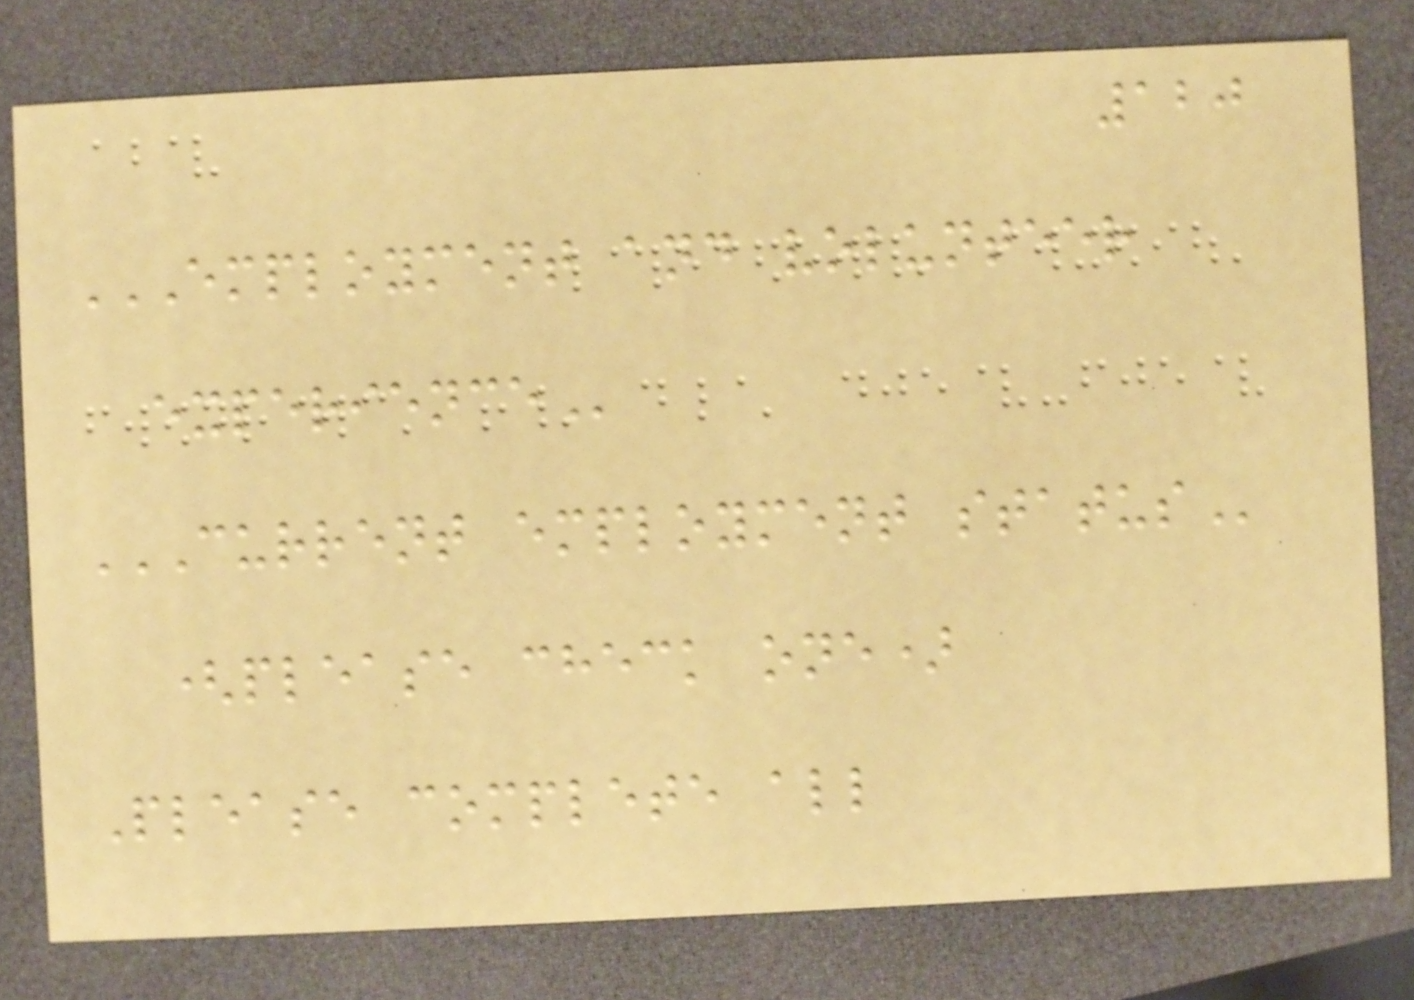120
EMPLOYMENT AND VOLUNTEER
EXPERIENCE
CURRENT EMPLOYMENT STATUS
(please check one)
Please complete all
